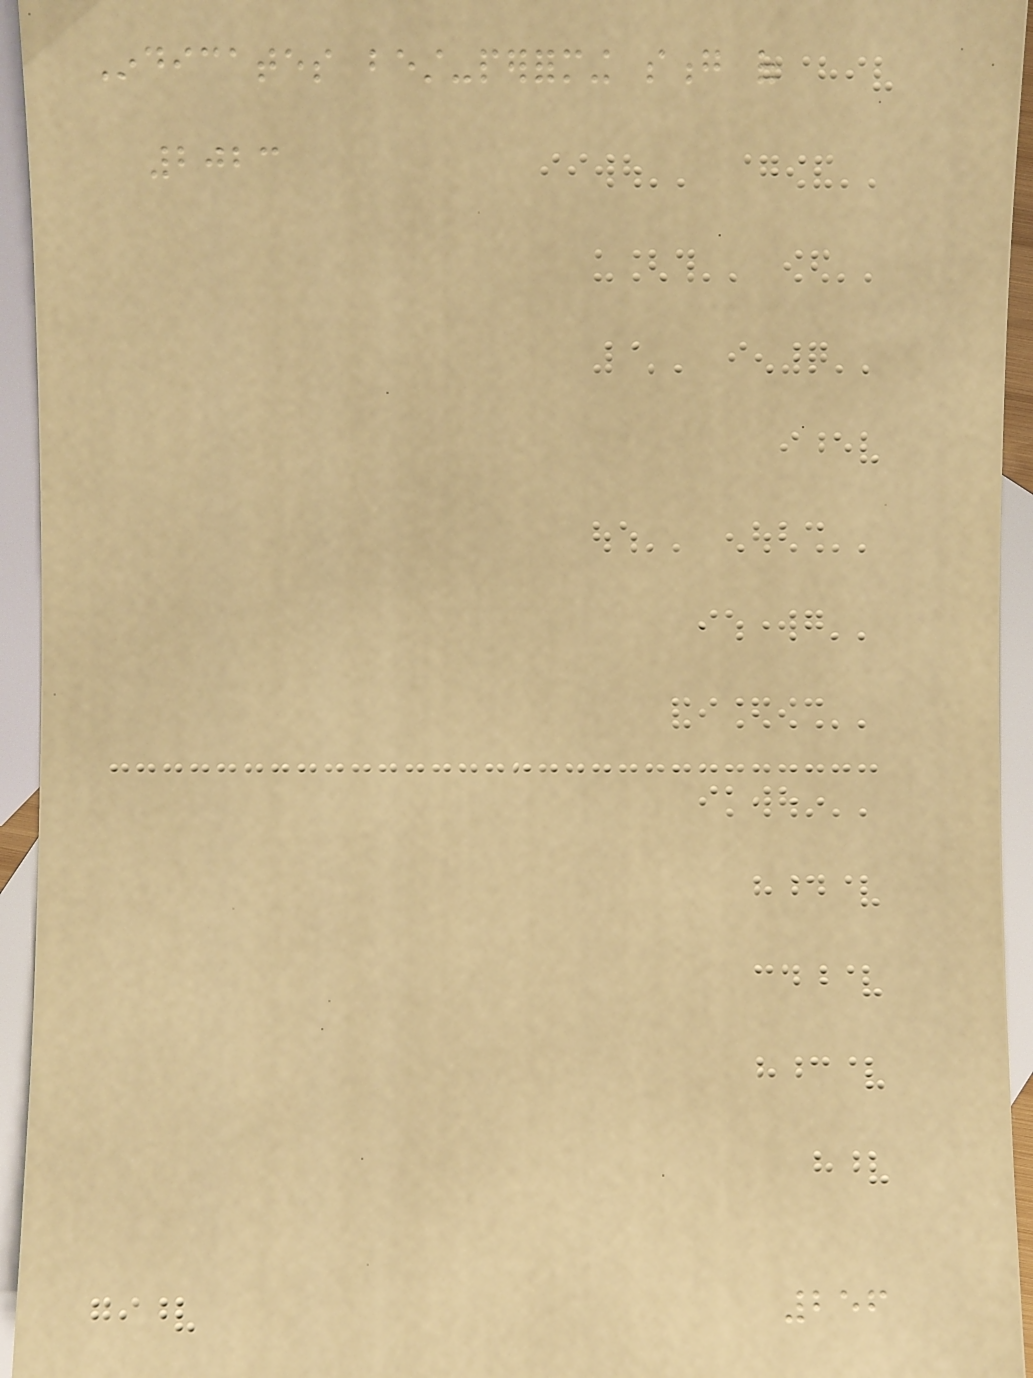Indicates best-performing song of
2023
256
